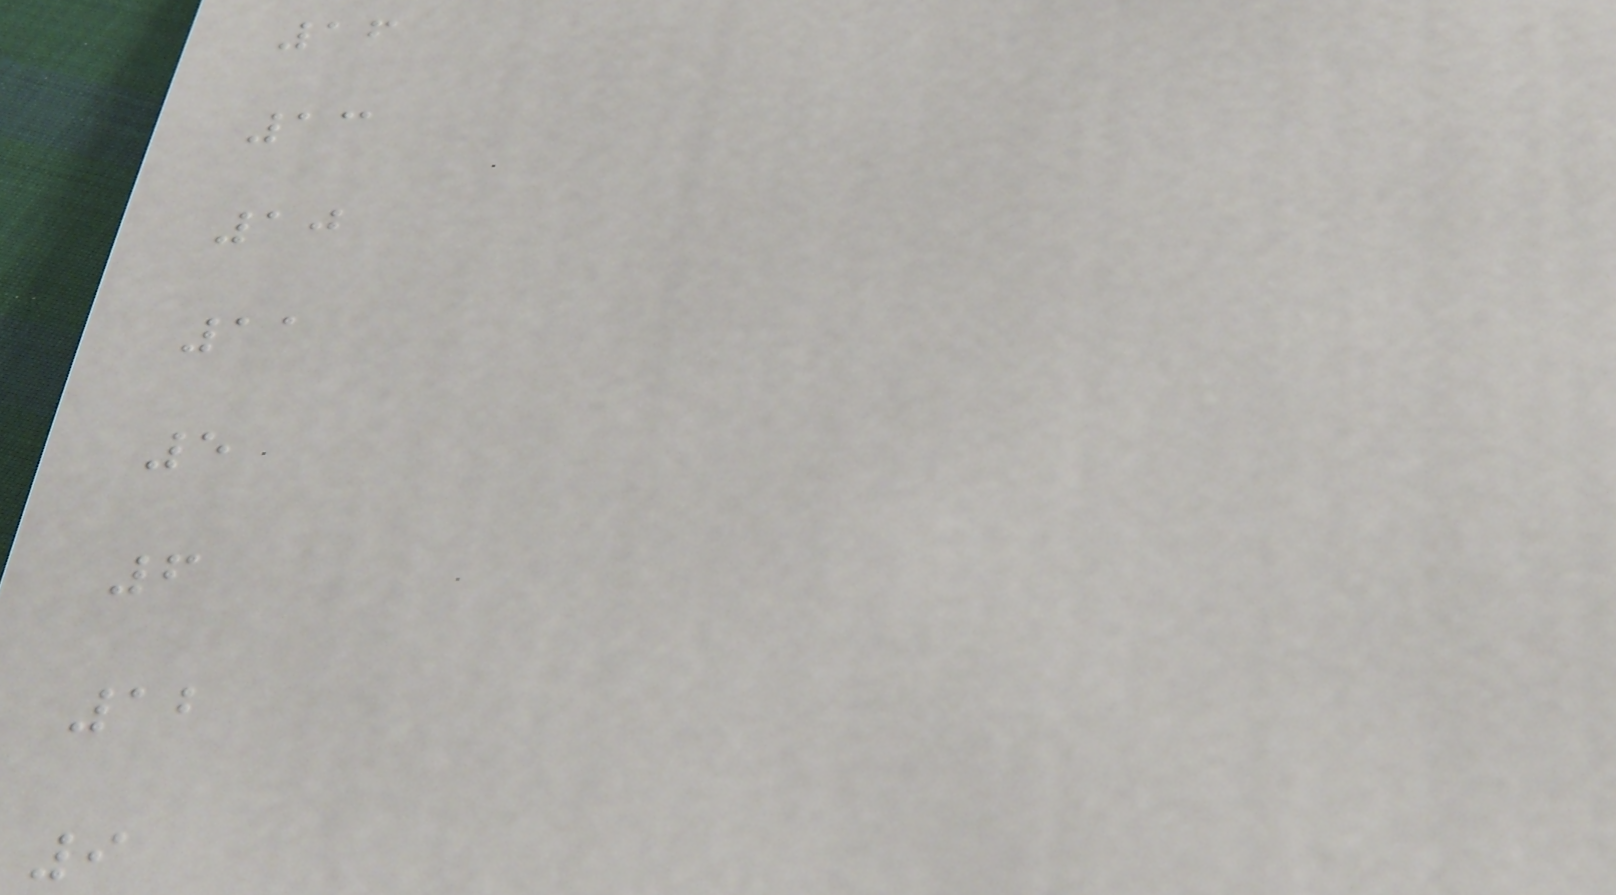16
13
10
11
5
6
12
9
